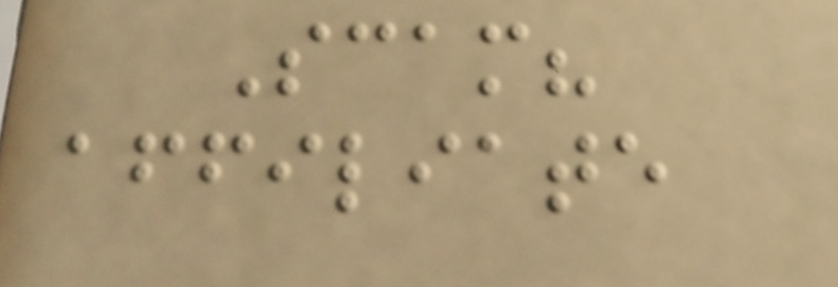Scam?
affiliate
